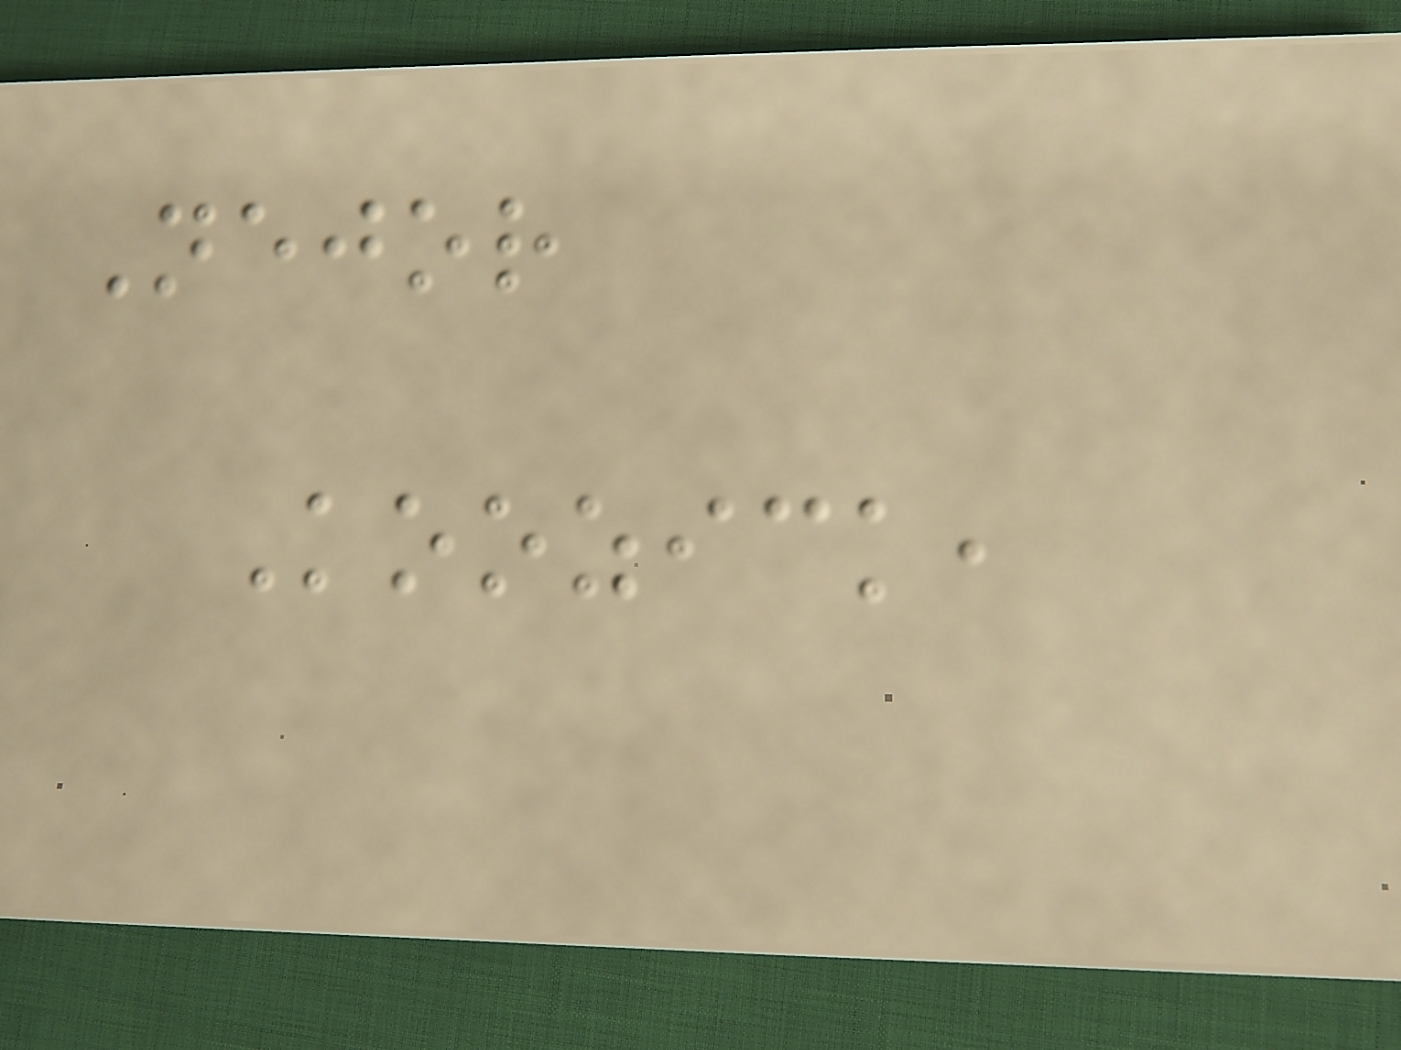Nejor
Koozick,
